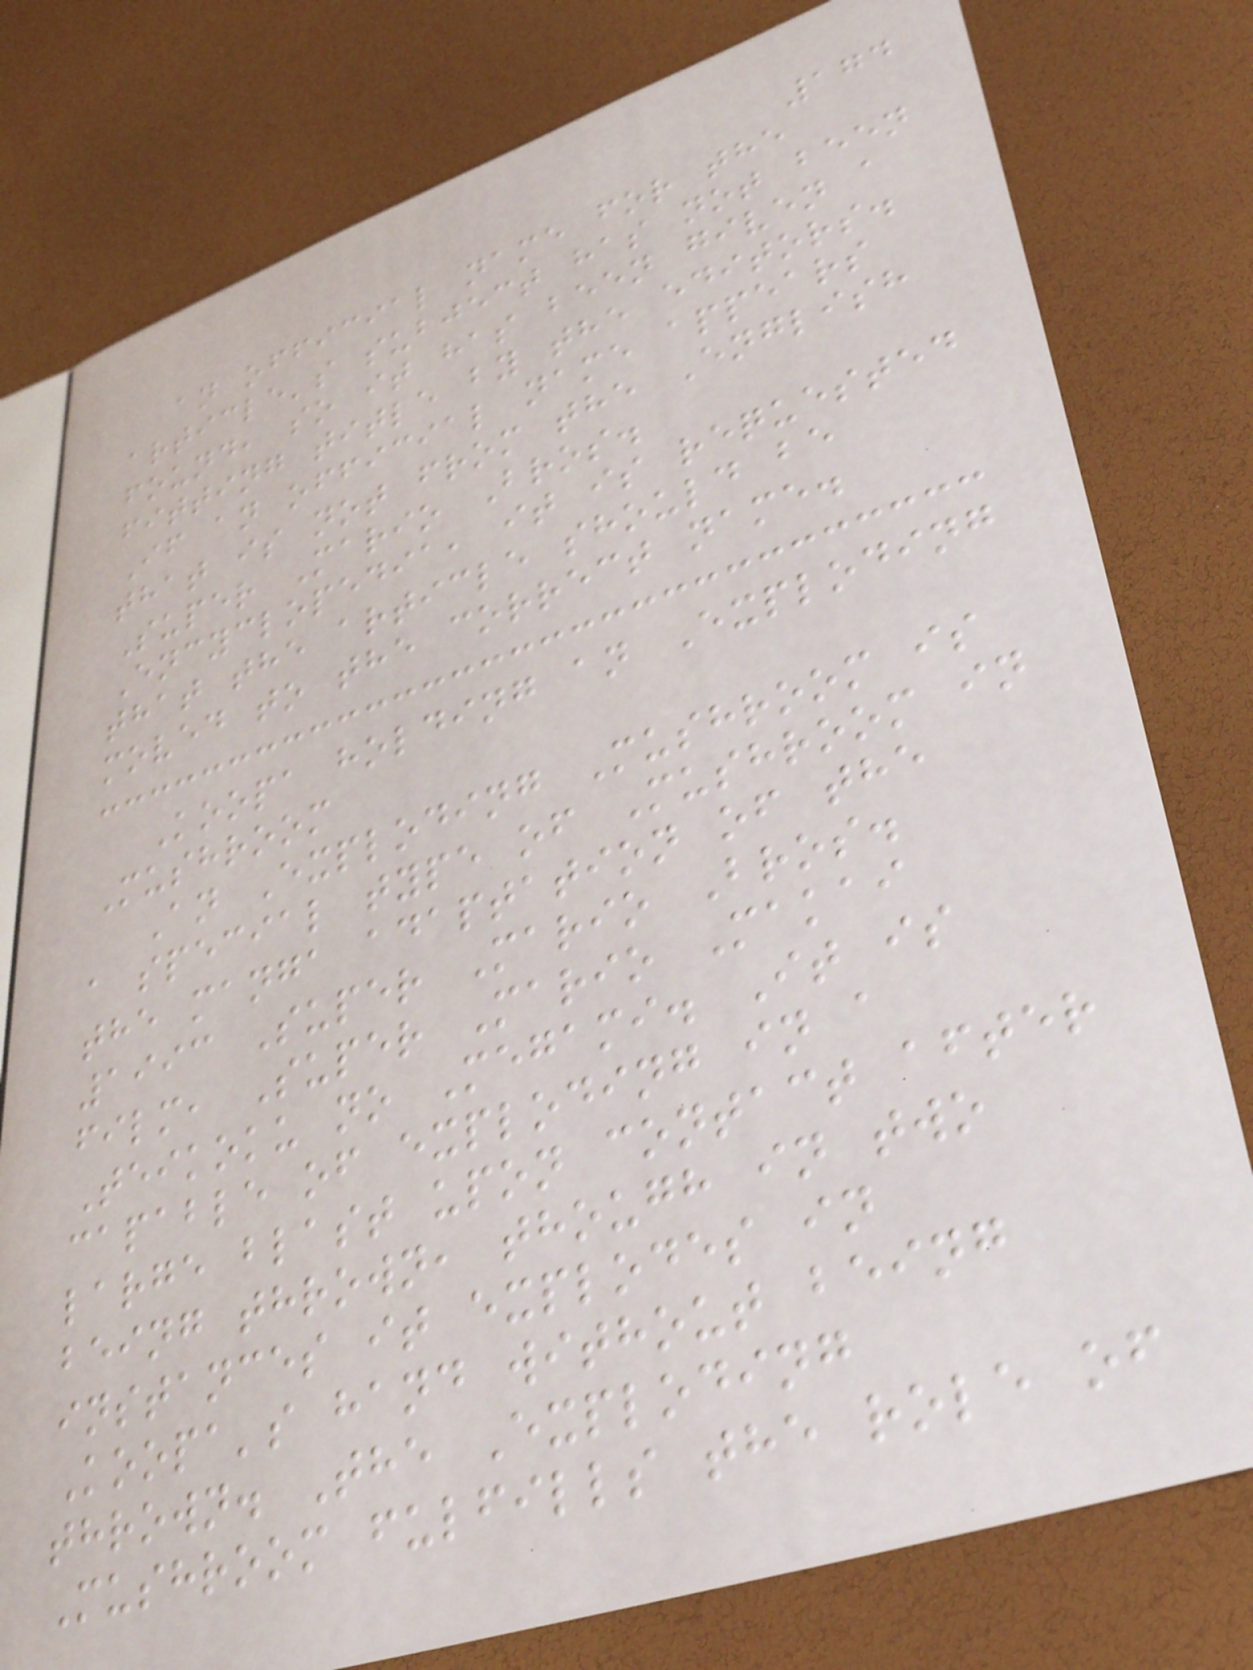174
an official name for the
article's subject has not been
found, so it has been given a
fitting title by the editors.
If an official name appears
that is not from the English
Super Mario Bros.
Encyclopedia, it is requested
that the article should be
moved to the correct name.
Koopa holding an Exploding
Mushroom
An Exploding Mushroom is
a special type of Mushroom in
the manga adaptation of the
1993 Super Mario Bros.
film, Super Mario Makai
Teikoku no Megami. It is
capable of exploding in a
large blast upon contact after
being thrown, though in two
instances it explodes in
Koopa's hand without being
thrown. The Exploding
Mushroom fulfills the role of
